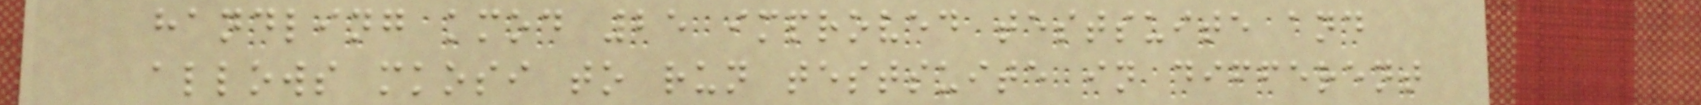handling kmod 25 improved testsuite and
allows mkosi to run testsuite in different
